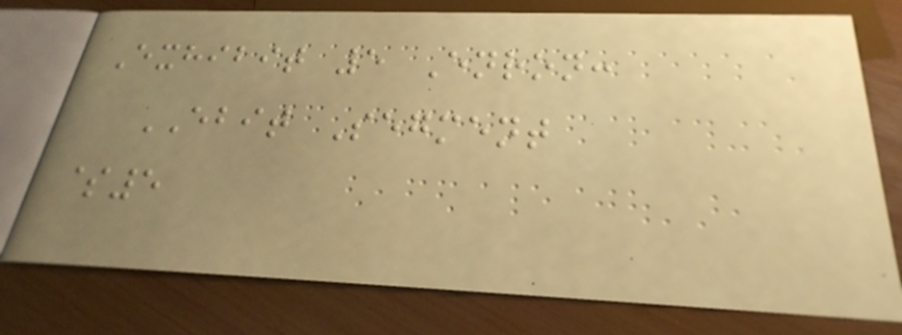Exhibit 5 Enron:
EBIT Segment
$5
